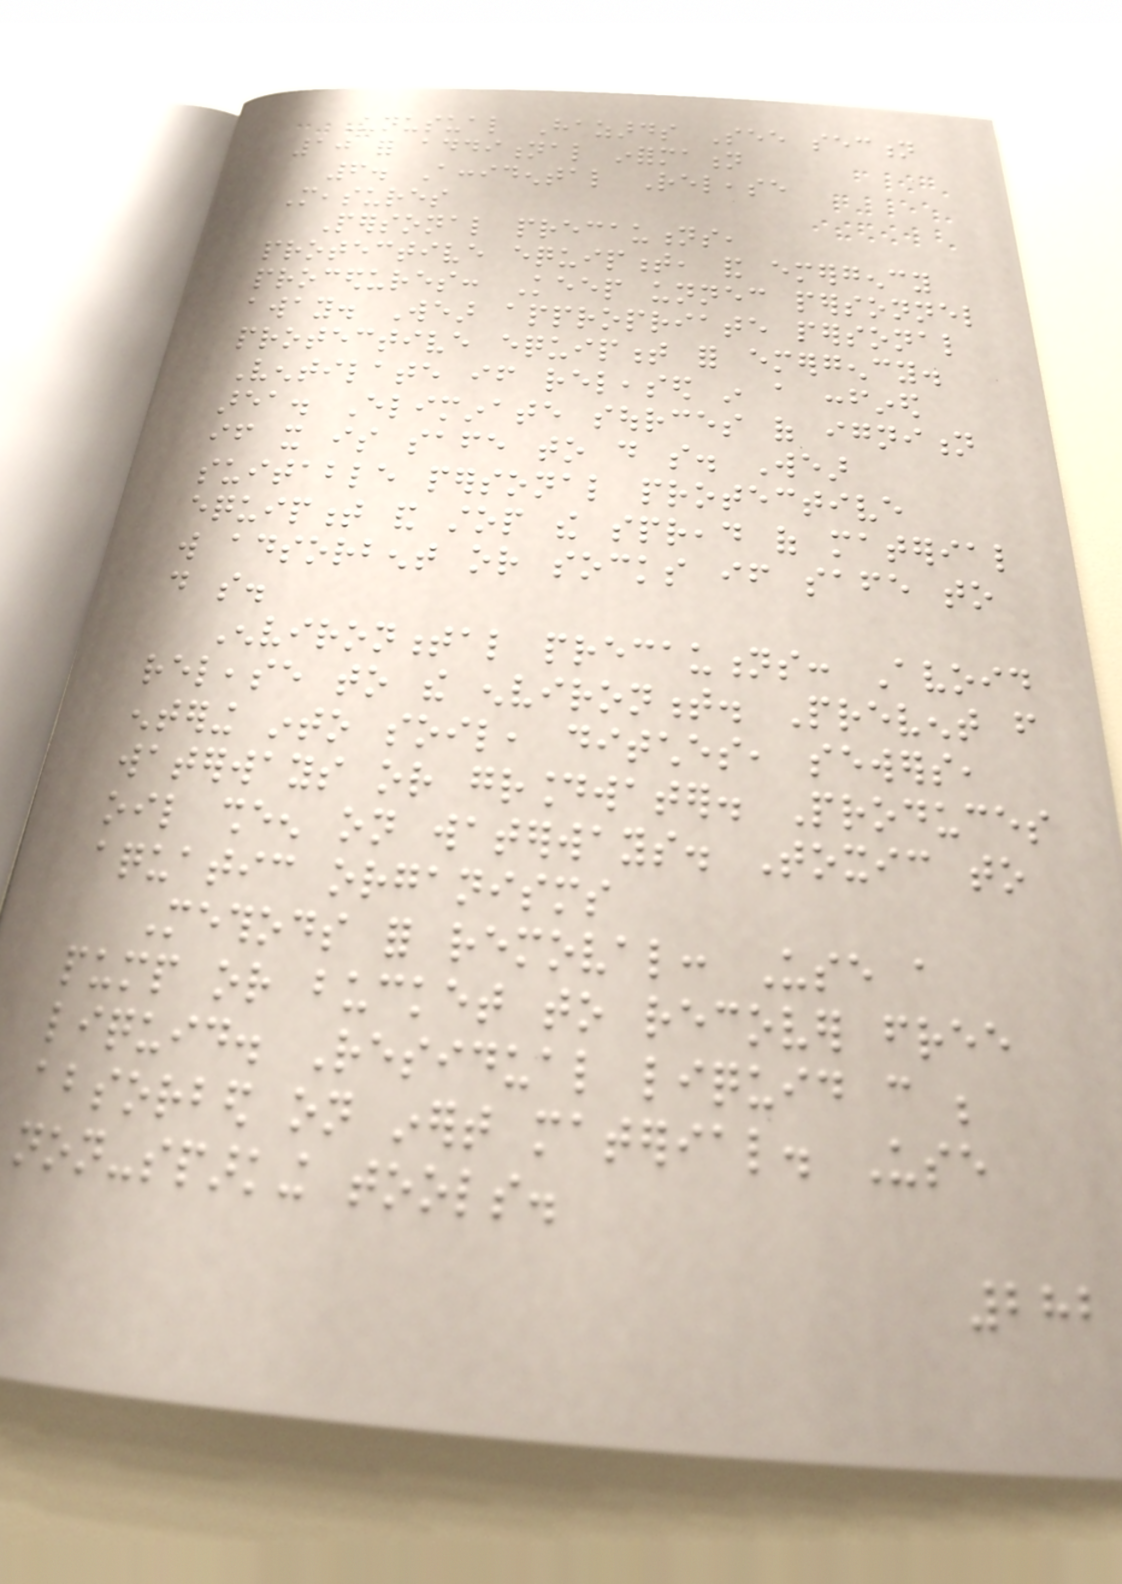Unusual Hazards See section
10 for additional information
6. Accidental Release
Measures
Personal precautions,
protective equipment, and emergency
procedures: Keep unnecessary personnel
away. Wear appropriate personal
protective equipment for emergency.
Ventilate if released in a confined
area. Eliminate sources of ignition
if it is safe to do so. Wear
suitable personal protective
equipment and stop the spread of material
will adsorbent or socks if safe to
do so.
Environmental precautions: Avoid
release to the environment. Prevent from
entering into soil, ditches, sewers,
waterways or groundwater. Produces
oil sheen on waterways. Toxic to
aquatic organisms
Methods for removal: Use a
pump or bucket to recover free
liquid. Residual liquid can be
absorbed on inert material. Use
non-sparking tools.
282
